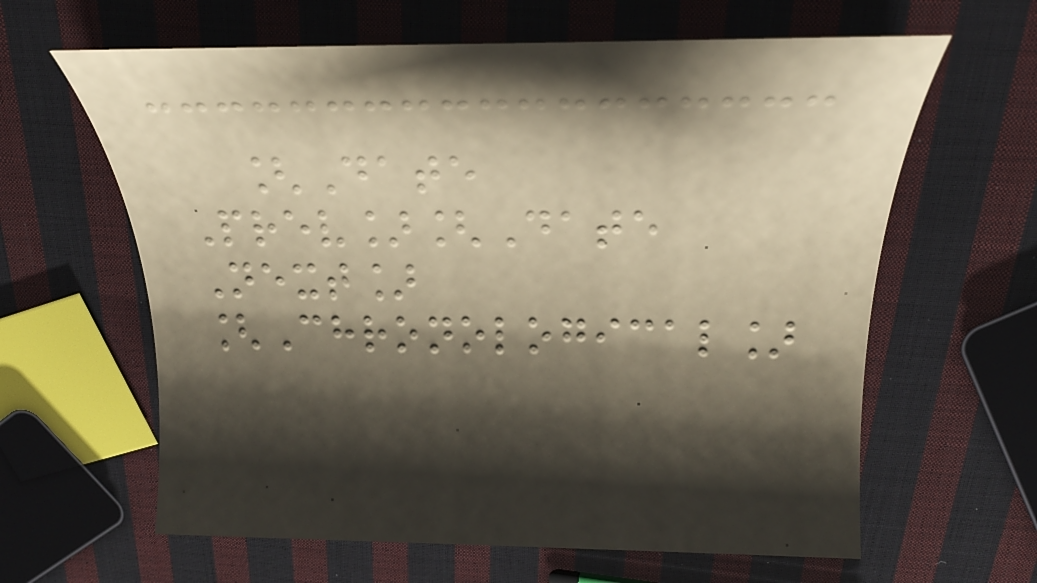[Date
Prev][Date
Next]
[Chronological]
